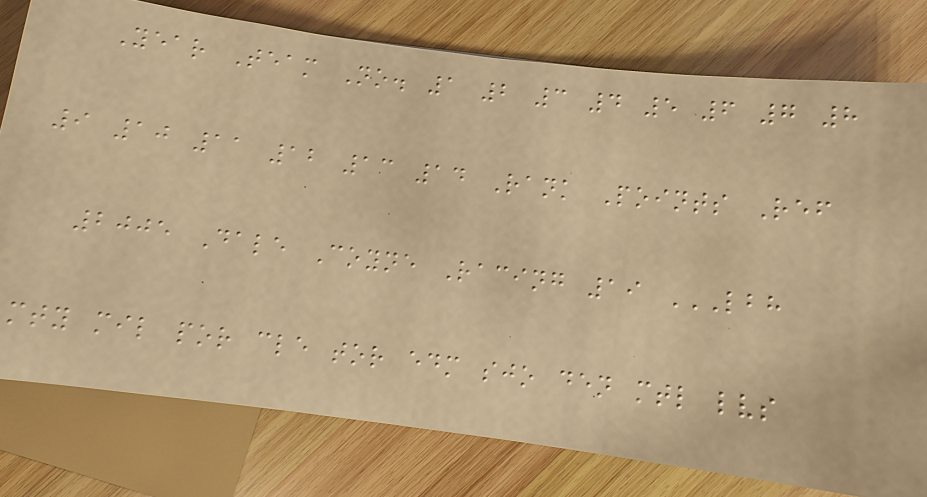Year Team No. 1 2 3 4 5 6 7 8
9 10 11 12 13 14 Rank Points Ref
2005 Dale Coyne Racing 19 LBH
MTY MIL POR CLE TOR EDM SJO DEN MTL LVS
